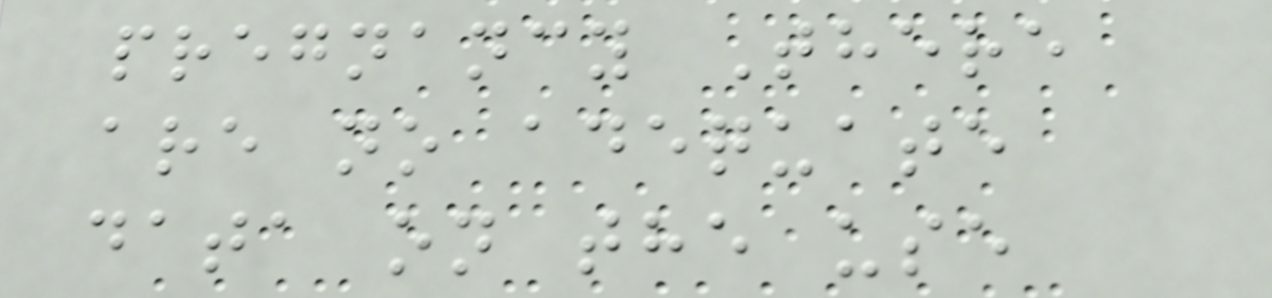pregnancy There
are no adequate
data on the use
